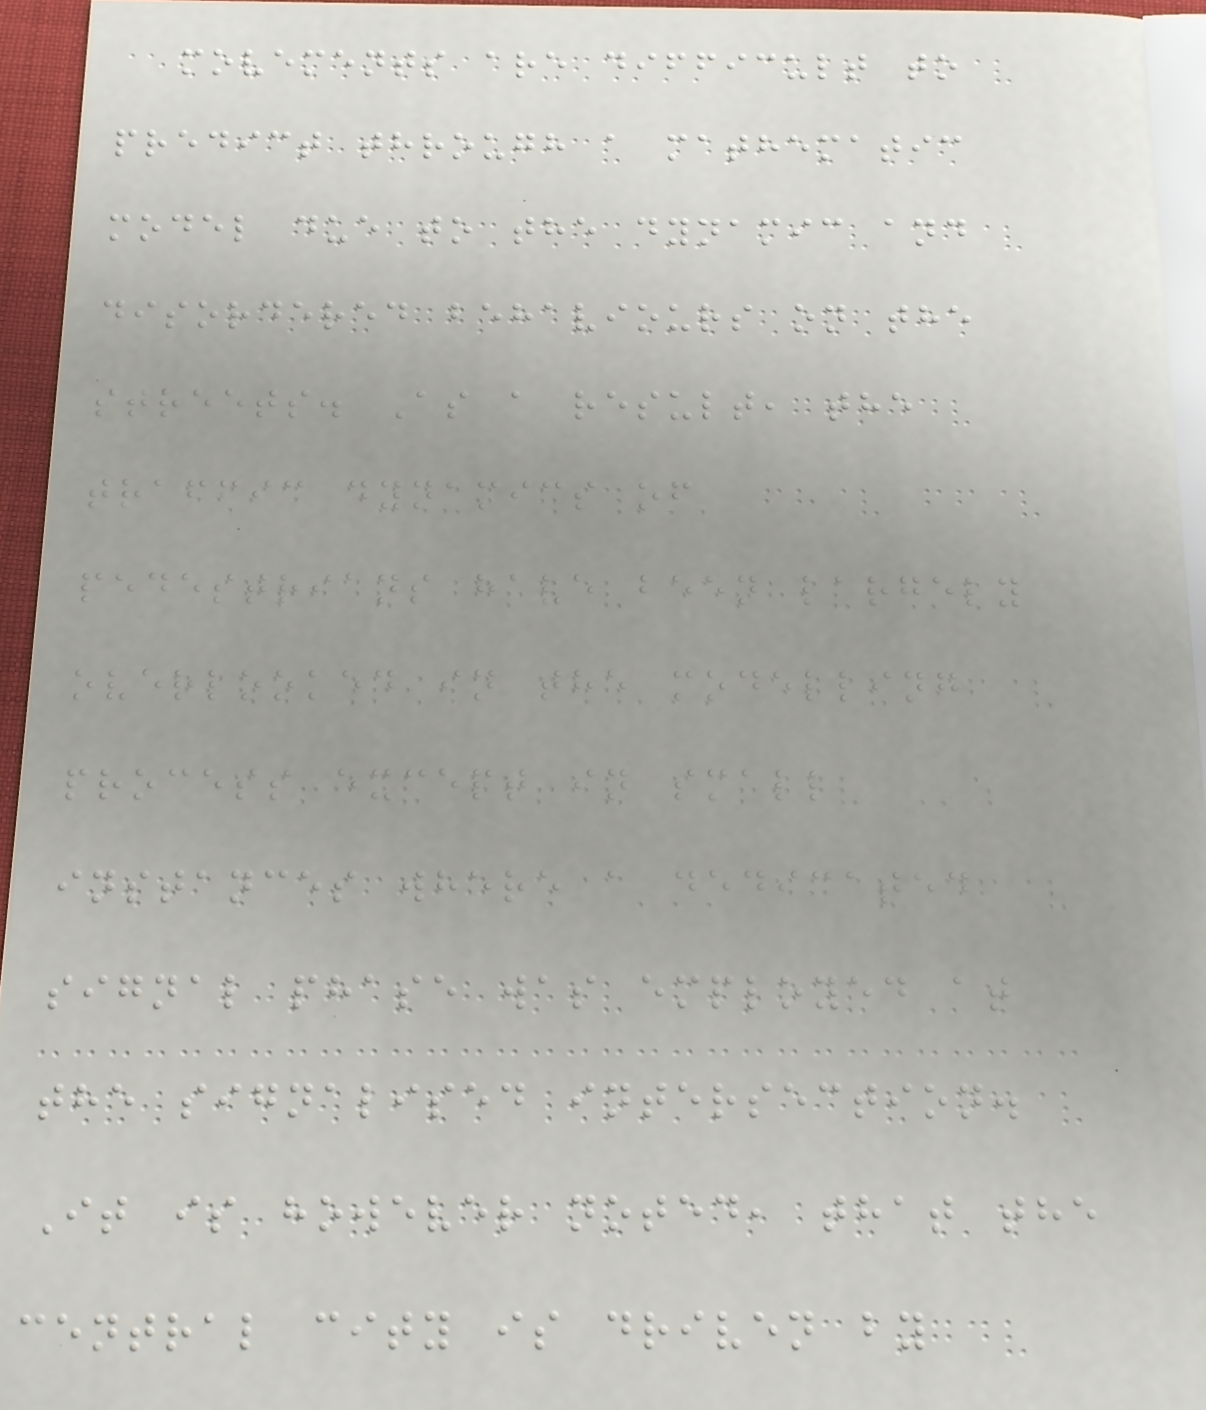movements are difficult to
predict through a mathematic
model due to the dynamic and
disordered behaviours on the
streets. As a result, the
traffic dynamics of
pedestrians have been largely
overlooked in the modelling
process except in small
instances where a dedicated
signal phase was employed at
the signalised intersection.
It is however noted, that the
central city is driven by
